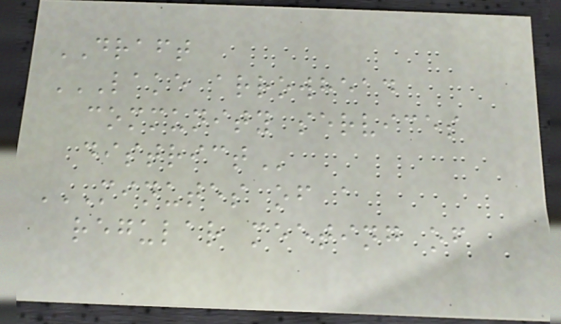DRAFT
LAKE ARROWHEAD
COMMUNITY SERVICES
DISTRICT
MINUTES OF A
REGULAR MEETING OF
